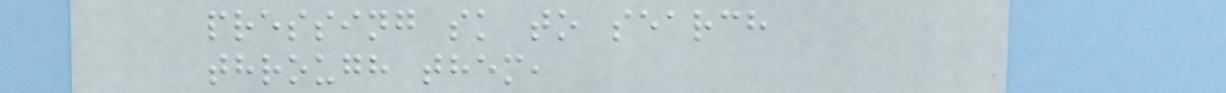pressing sk to search
through them,
